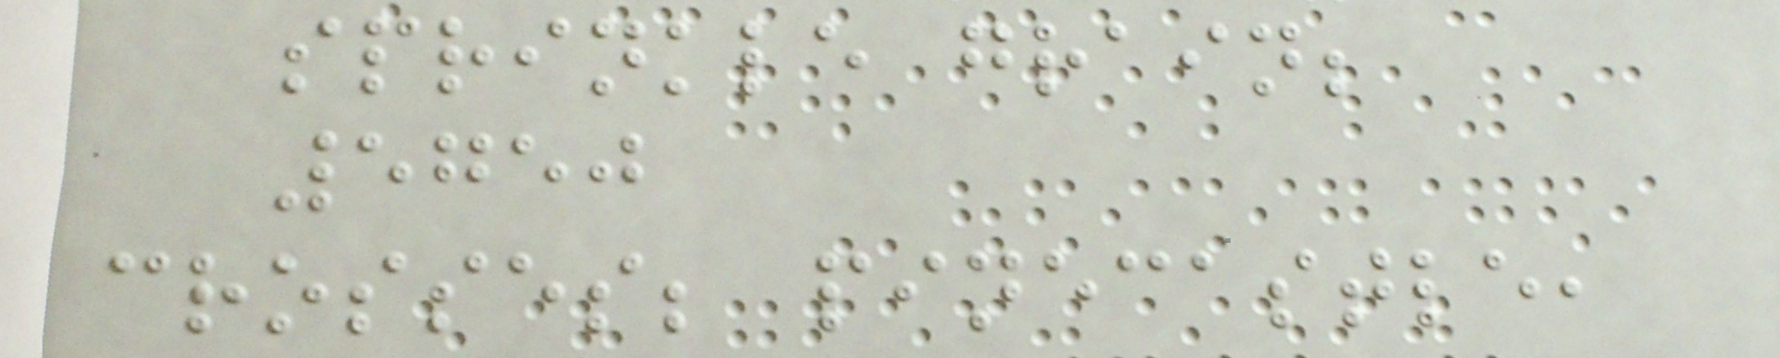sprinkle grain;
5750
crosses; pinecastle,
